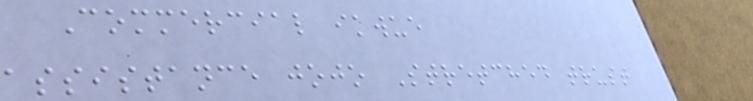Commercial ikwue
assistance jojo Stretched trust
